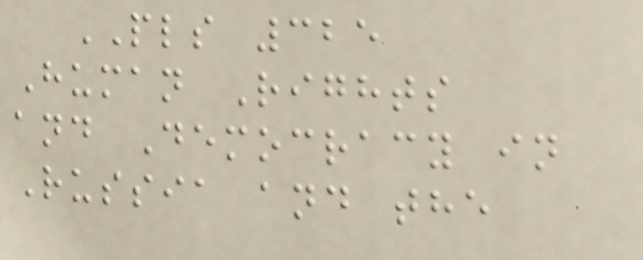PLS 325
Human Rights
and Democracy in
Russia and the
